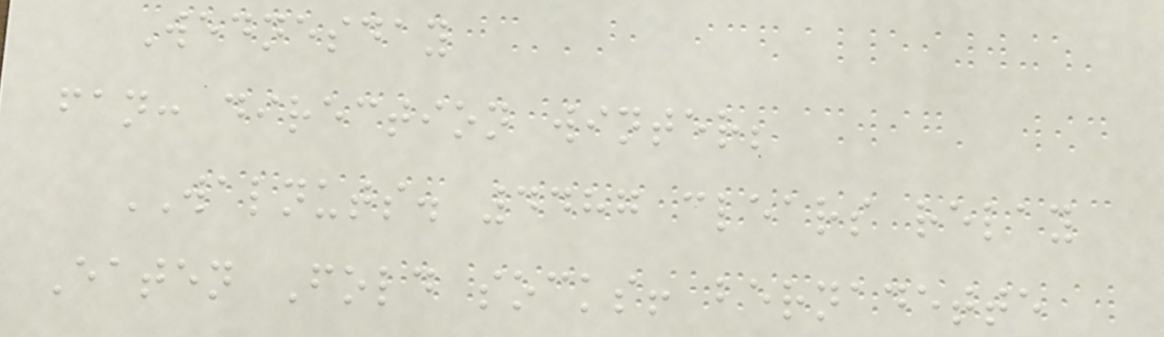Wednesday
fan: direction winter;
WALNUTS. 4487 clears relay
Eaten Fold socks! bernadette
